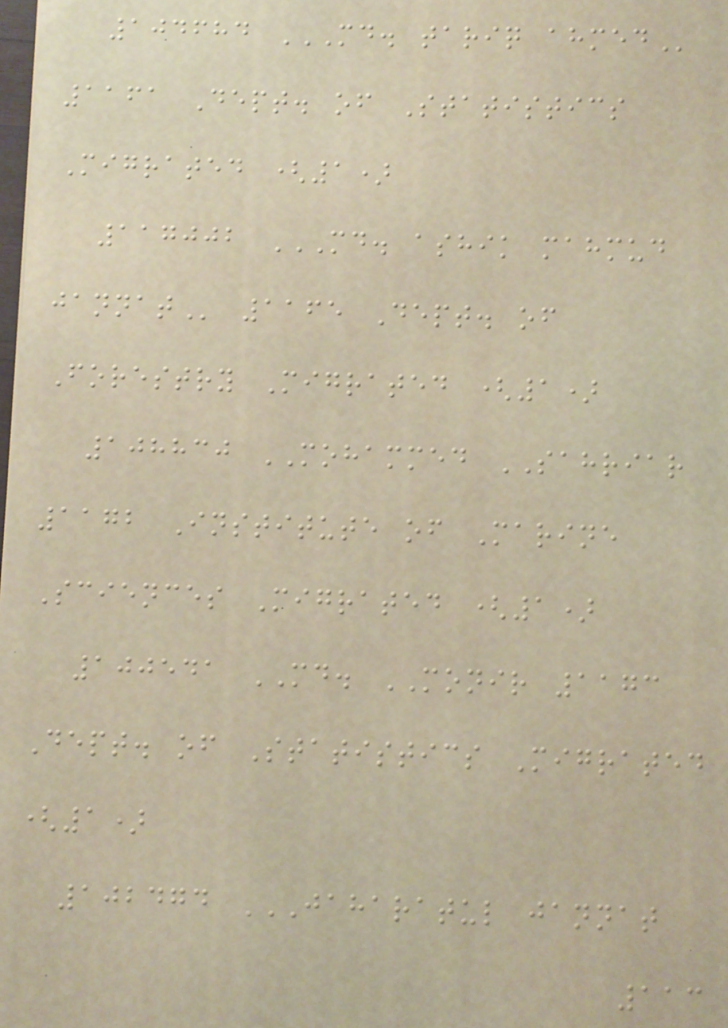104684 MD. TARIQ AHMED
1161 Dept. of Statistics
Migrated (1)
117002 MD. ASHIK MAHMUD
JANNAT 1165 Dept. of
Forestry Migrated (1)
108830 MOHAMMED SAHRIAR
1172 Institute of Marine
Sciences Migrated (1)
100541 MD. MONIR 1173
Dept. of Statistics Migrated
(1)
102474 JAHARATUL JANNAT
113
